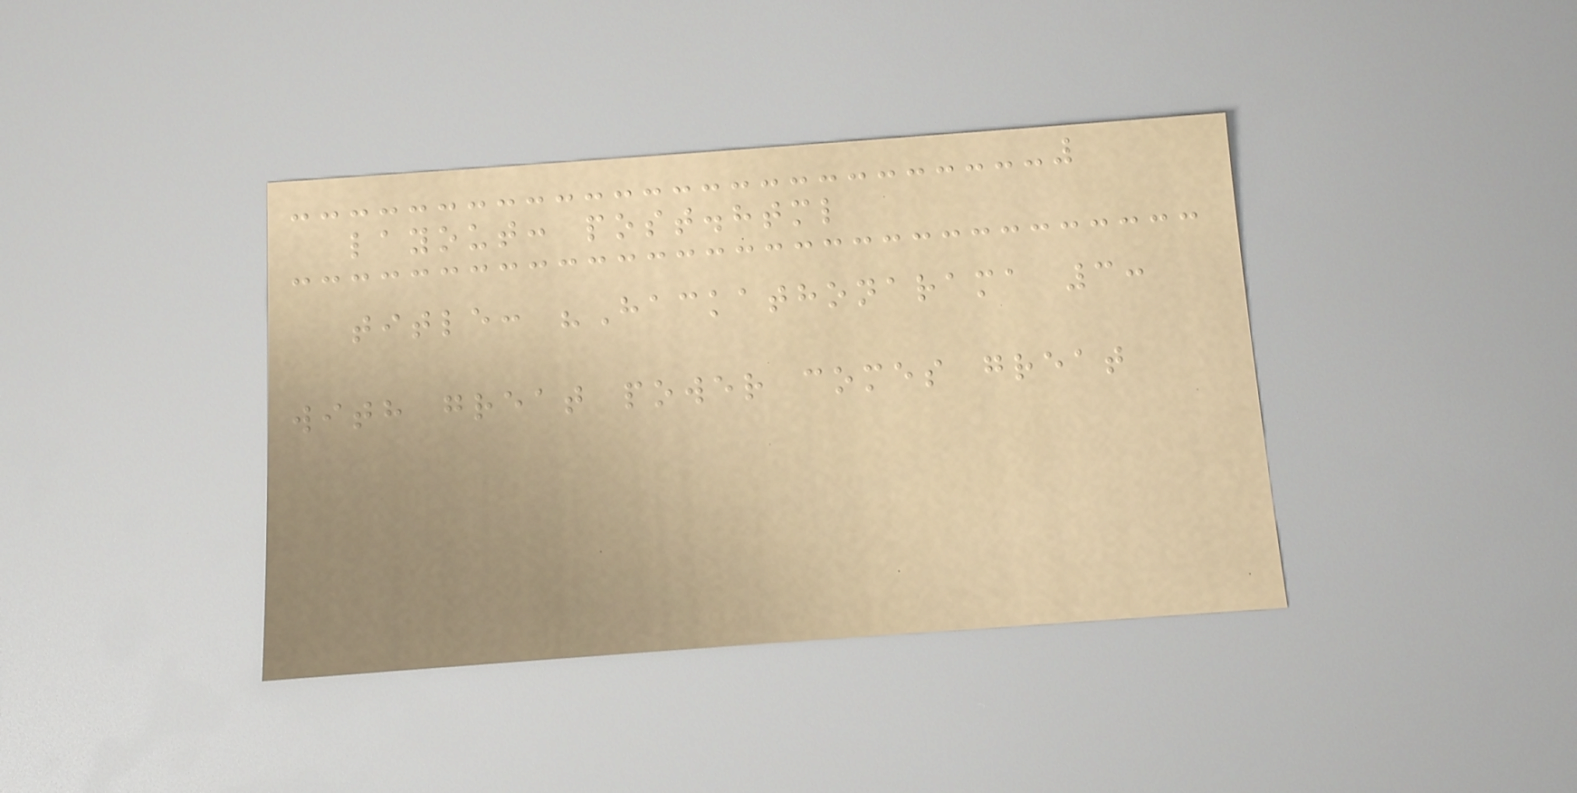layout: post.html
title: "Hackathonarama 3:
with great power comes great
